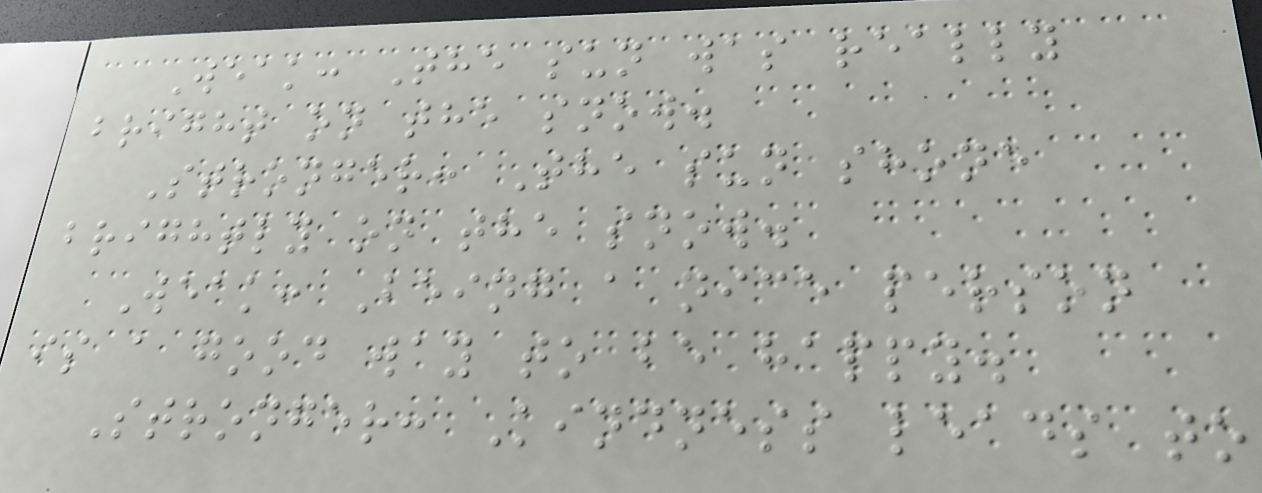Weak: The sun was really
bright on the snow.
Stronger: The sun shone
brightly on the snow.
Weak: Being a nice person
is a good way to be happy.
Stronger: Kindness leads to
